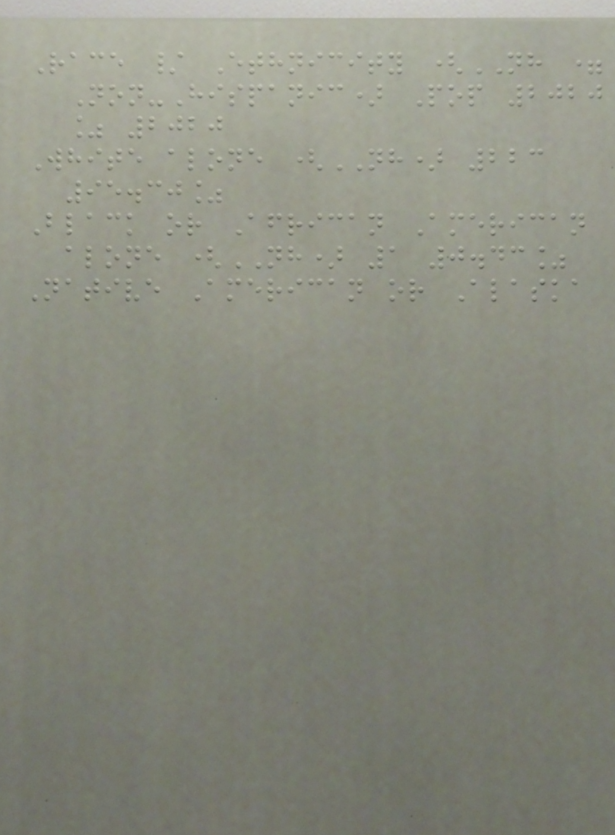Race / Ethnicity (NH =
Non-Hispanic) Pop 2020
% 2020
White alone (NH) 223
95.30%
Black or African American
alone (NH) 1 0.43%
Native American or Alaska
